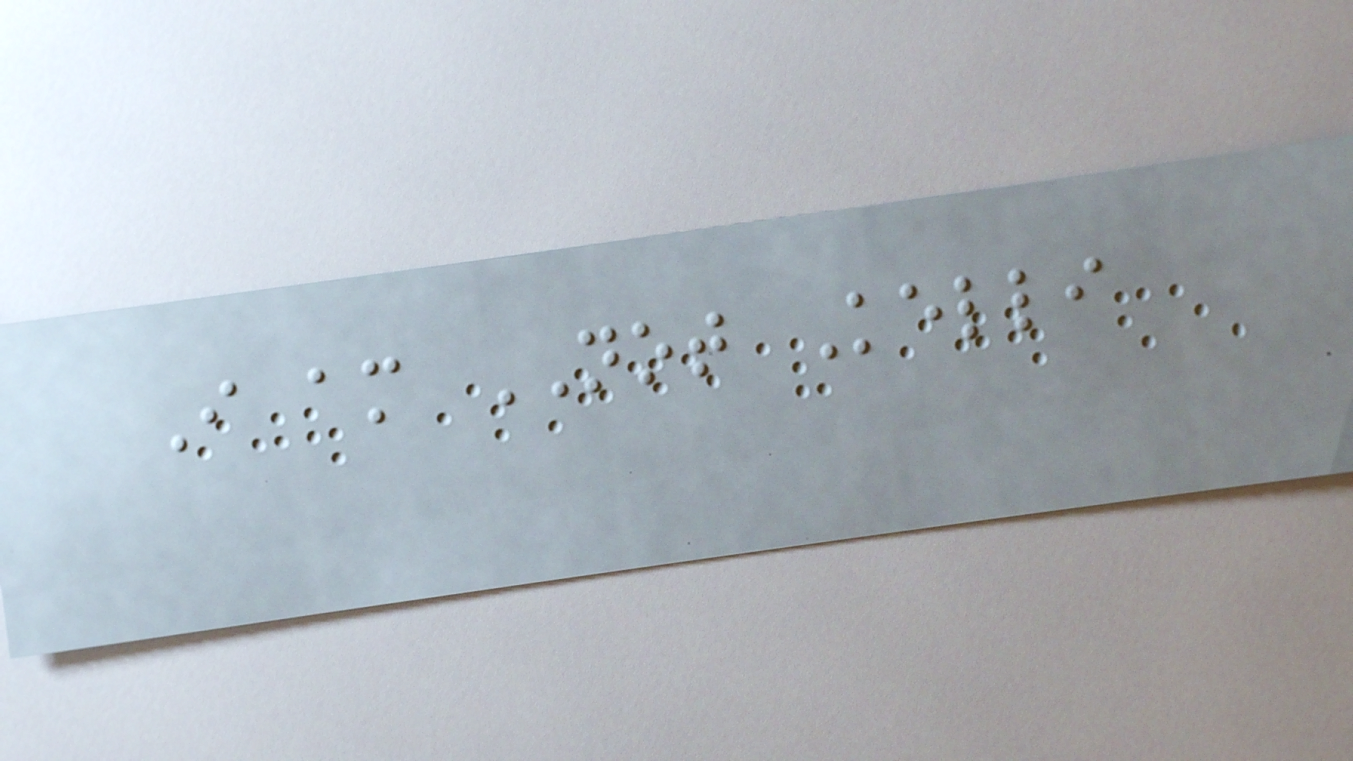I am NOT Kelli
